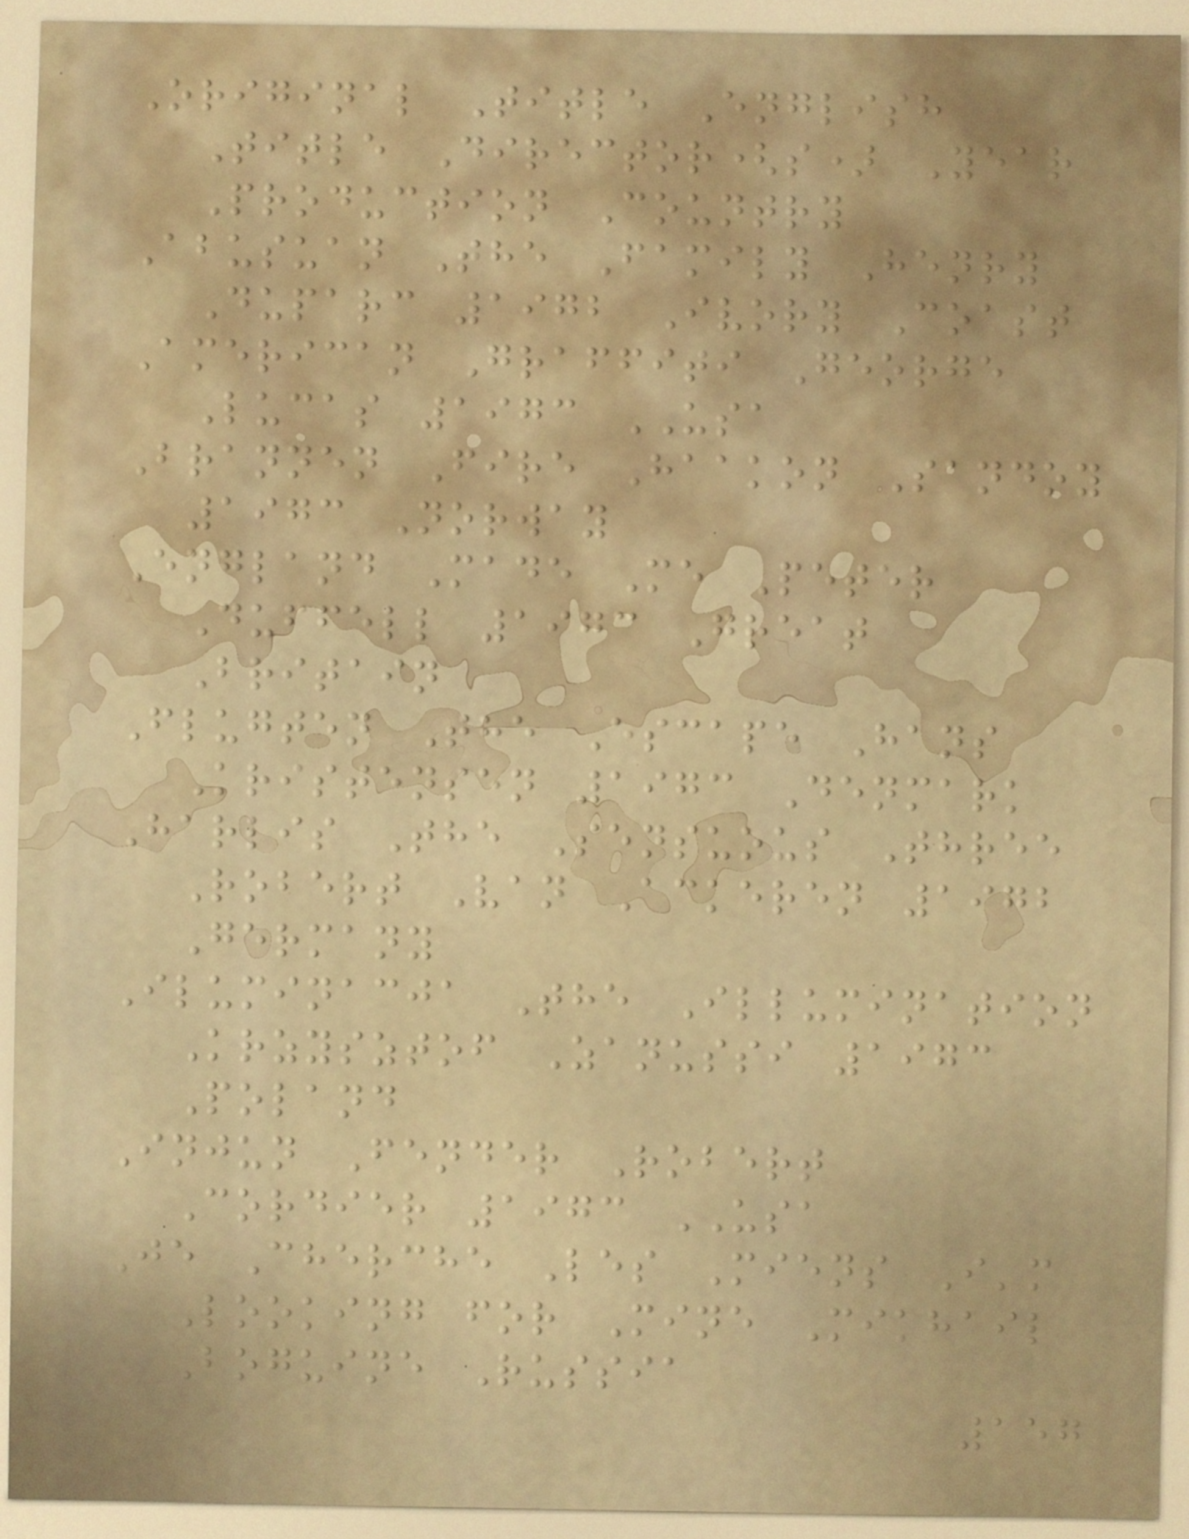Original Title English
Title Director(s) Year
Production Country
Abusuan The Family Henry
Duparc 1972 Ivory Coast
American Graffiti George
Lucas 1973 USA
Brannen Fire Haakon Sandoy
1973 Norway
England Made Me Peter
Duffell 1973 Great
Britain
Flugten The Escape Hans
Kristensen 1973 Denmark
Harlis The Sensuous Three
Robert Van Ackeren 1972
Germany
Iluminacja The Illumination
Krzysztof Zanussi 1973
Poland
Injun Fender Robert
Cordier 1973 USA
Je Cherche Les Miens I'm
Looking for Mine Mikhail
Boguine Russia
157
